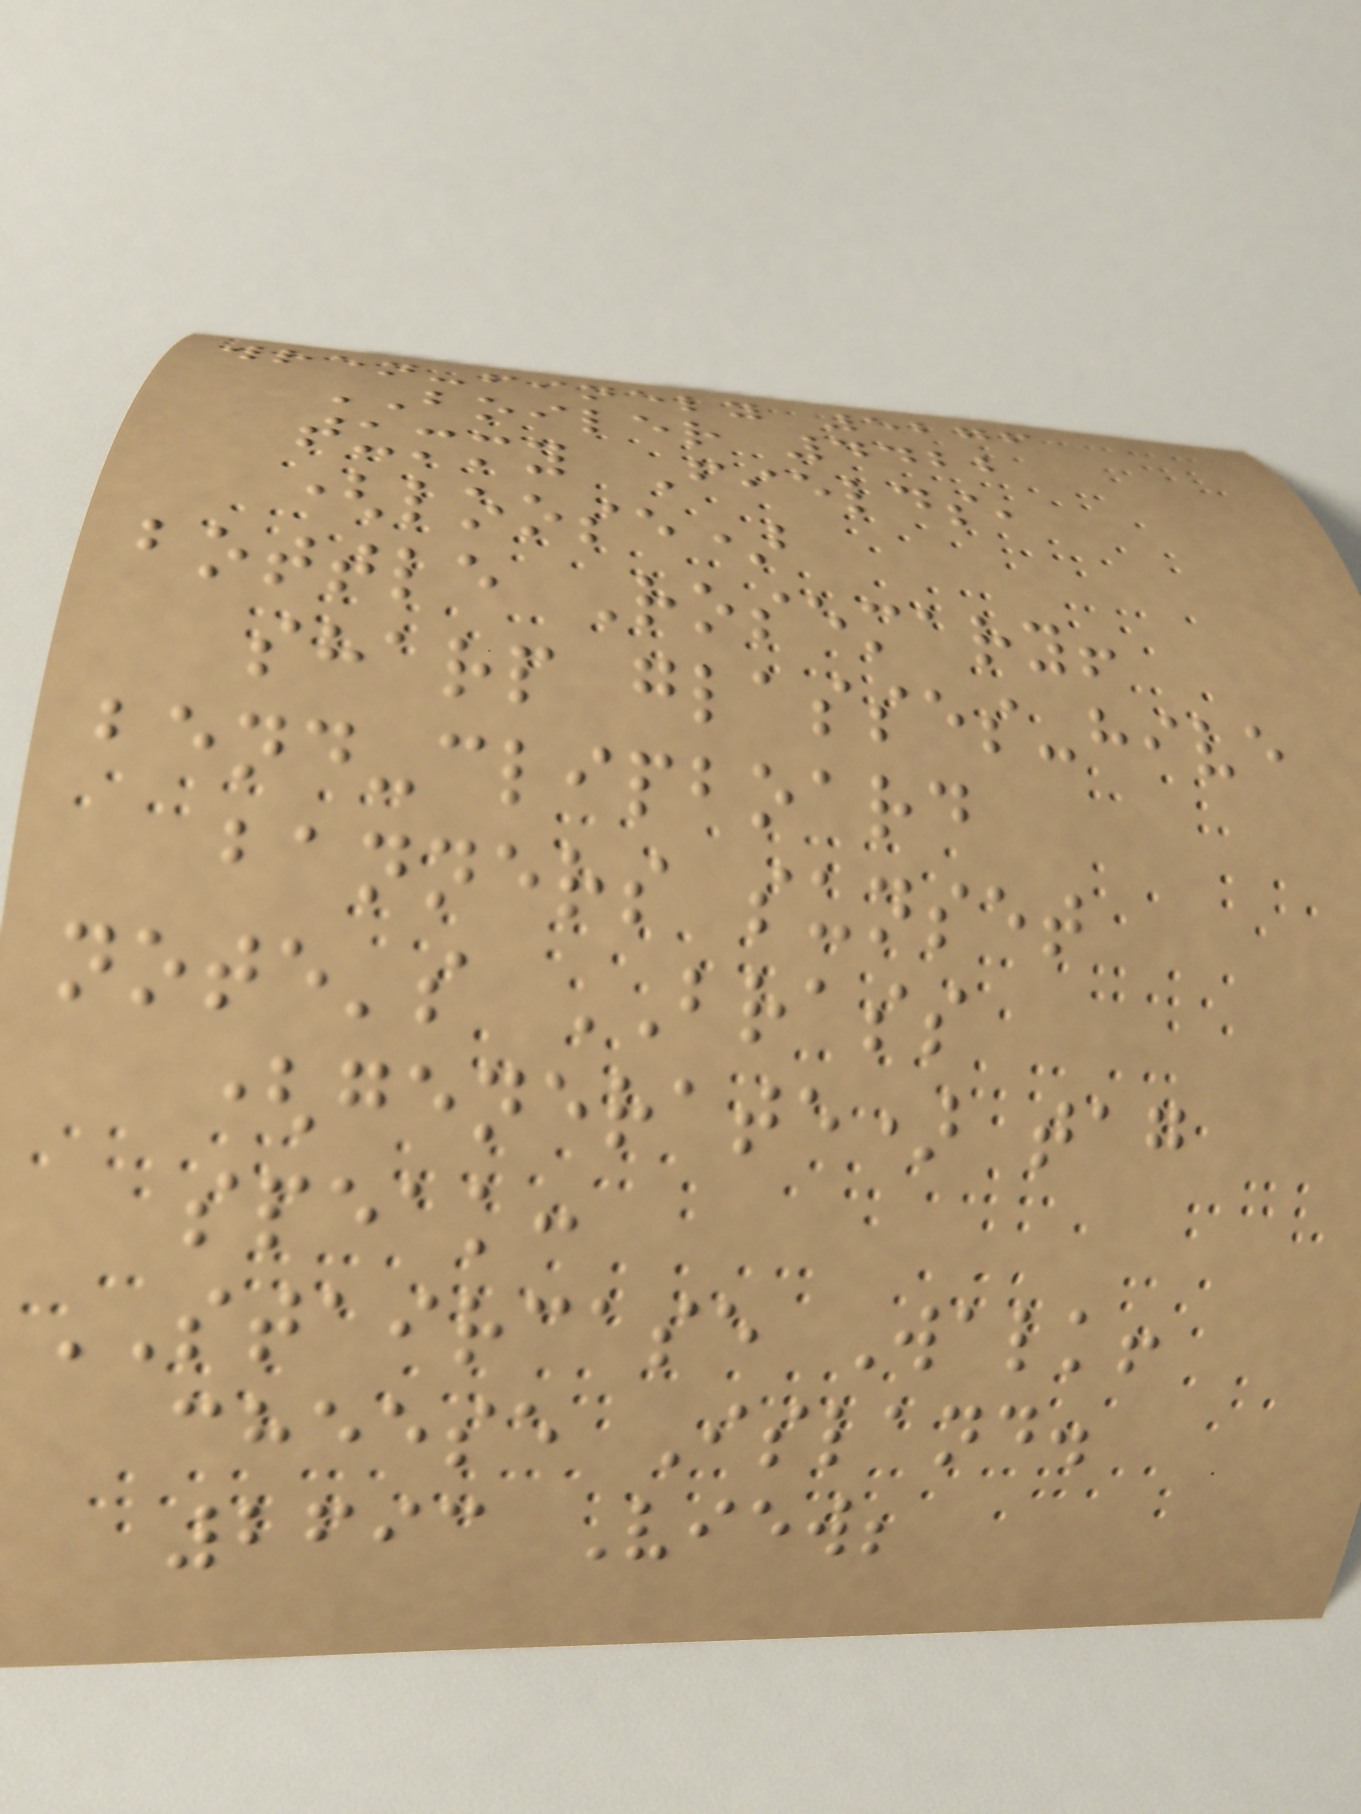wren-finely 5276
BOILER 4422
tummy Fields,
(loose)
bottle Rosemary!
sharp glasses-hive
bend-clipboard
banners sunset
note's BRASS
(generate) tag
speak:
STAIRCASE Walk!
cheese Island.
2693 View;
